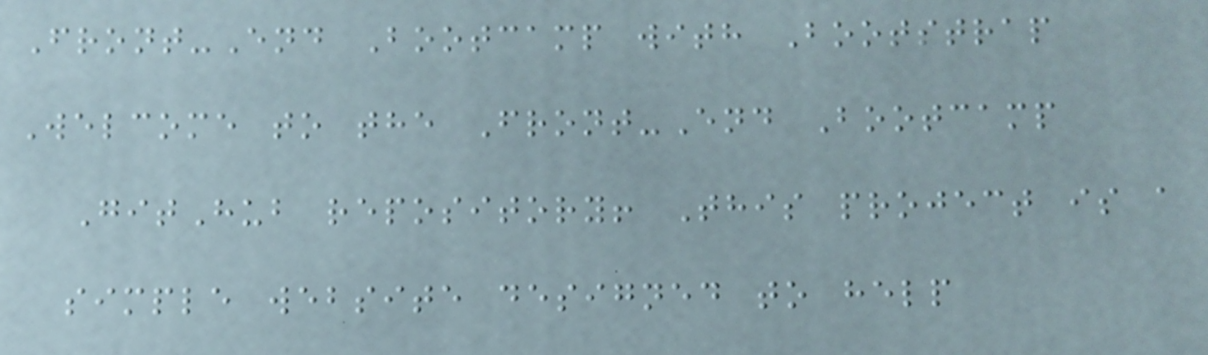Front-End Bootcamp with Bootstrap
Welcome to the Front-End Bootcamp
GitHub repository! This project is a
simple website designed to help
